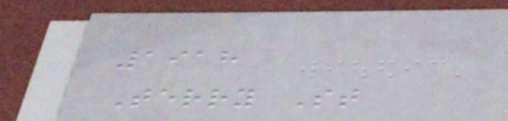1918
Terry St
